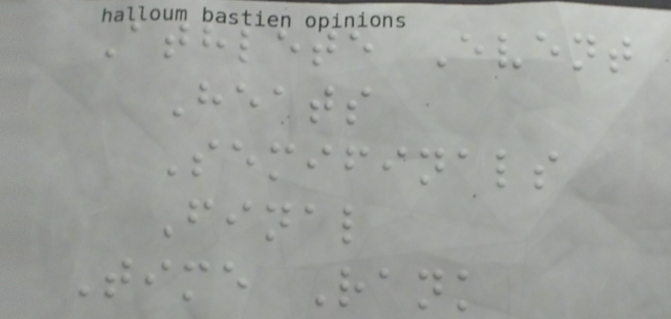Athlete Event
Heats
Semifinals
Final
Time Rank
